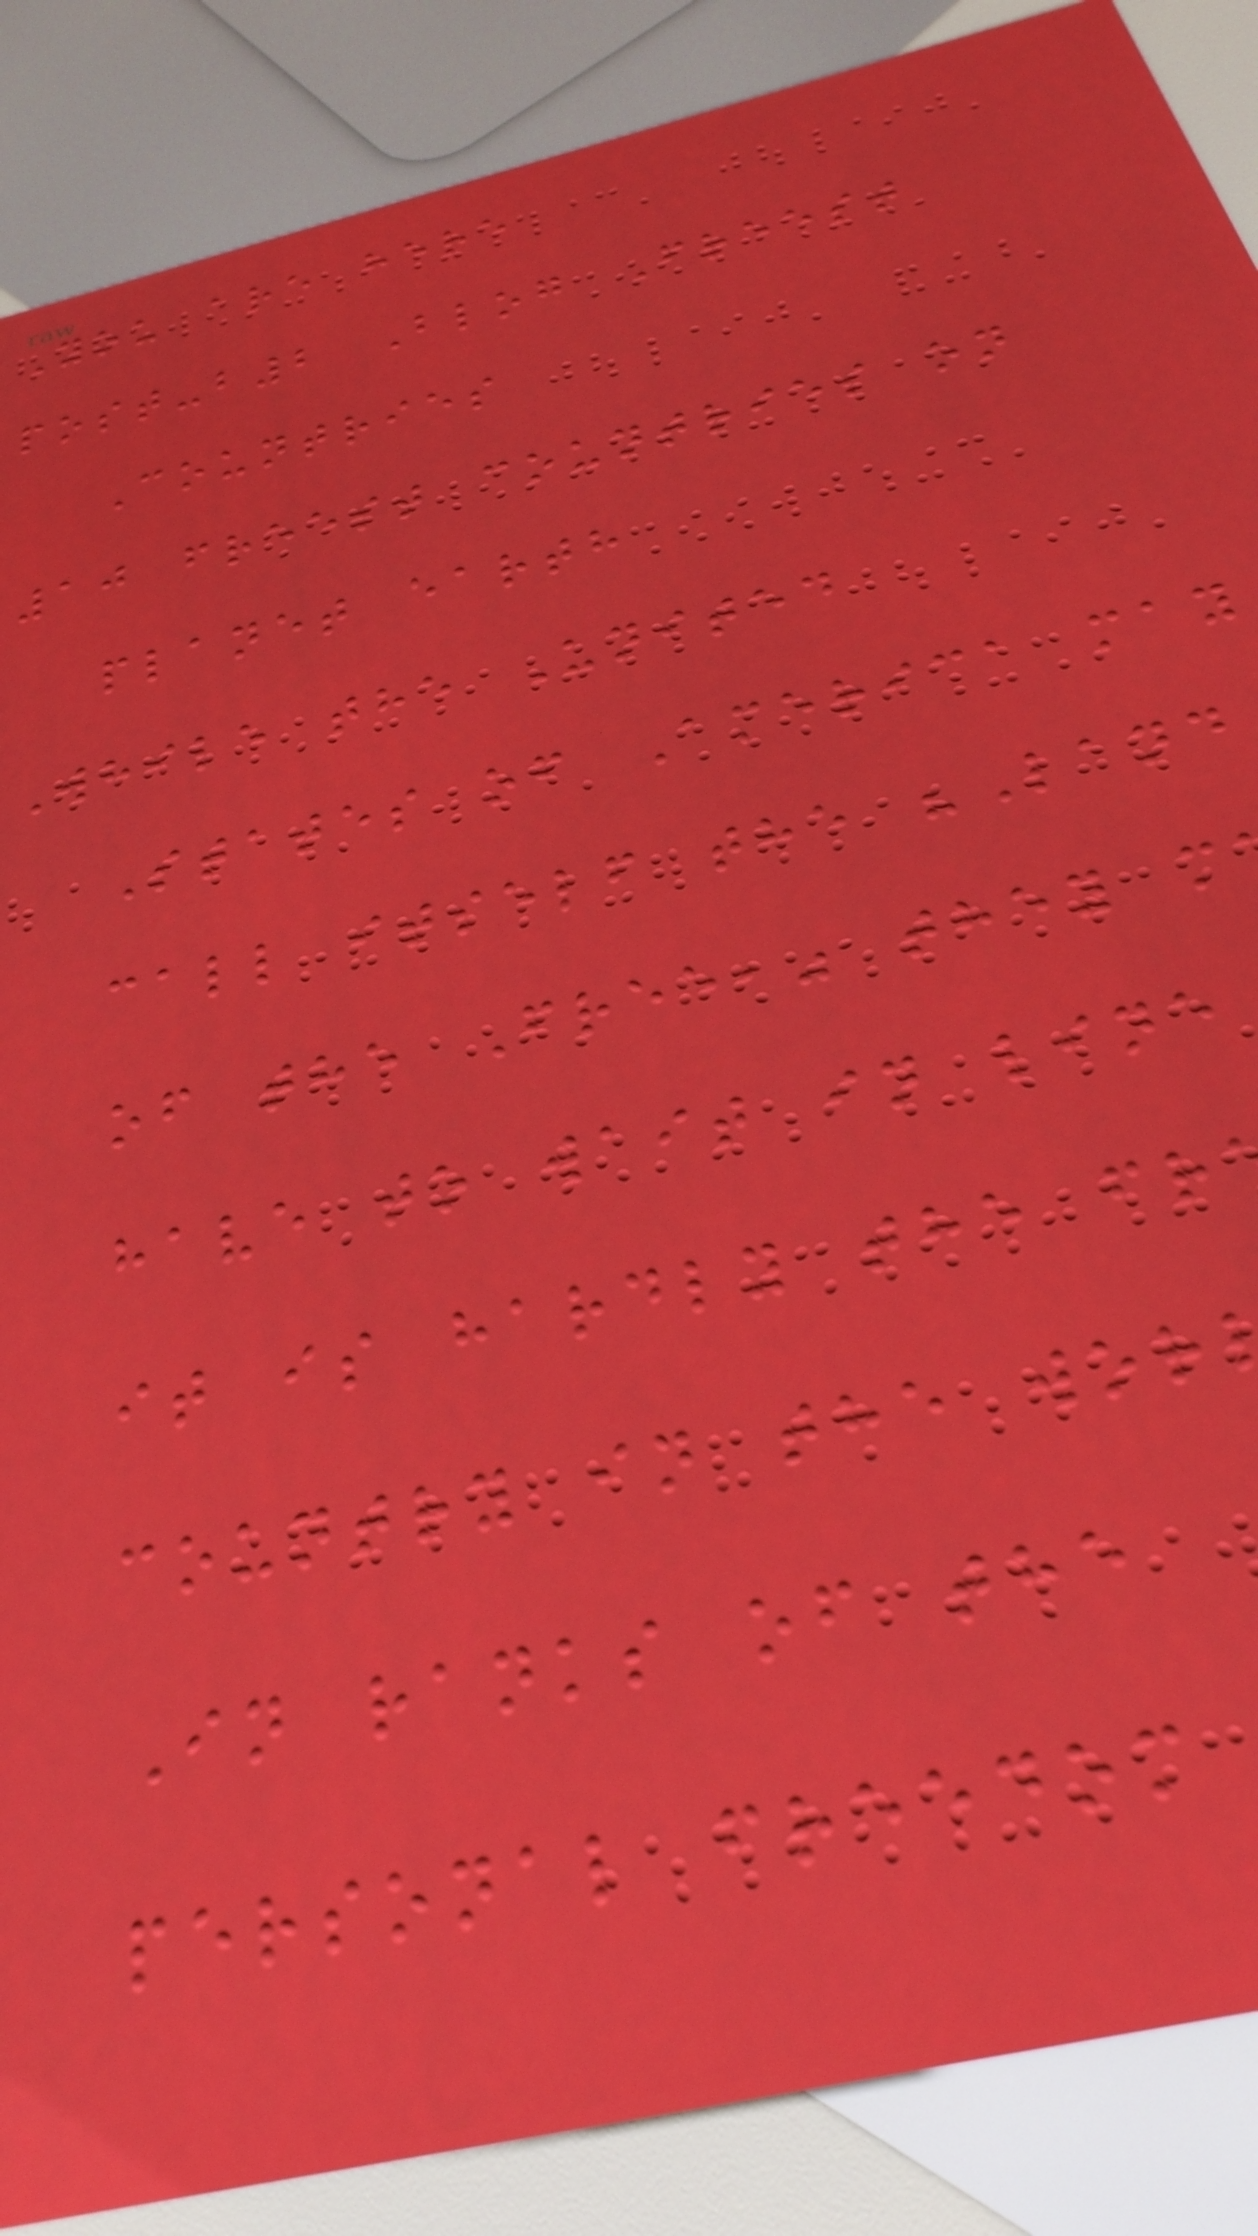You are here
post-b2 Blog Freest
Countries
10 freest countries on
planet earth
While the United
States of America may
call itself the "Land
of the Free," they m
have to wait in line
it is hardly the fr
country in the wor
In ranks of the
personal freedom
